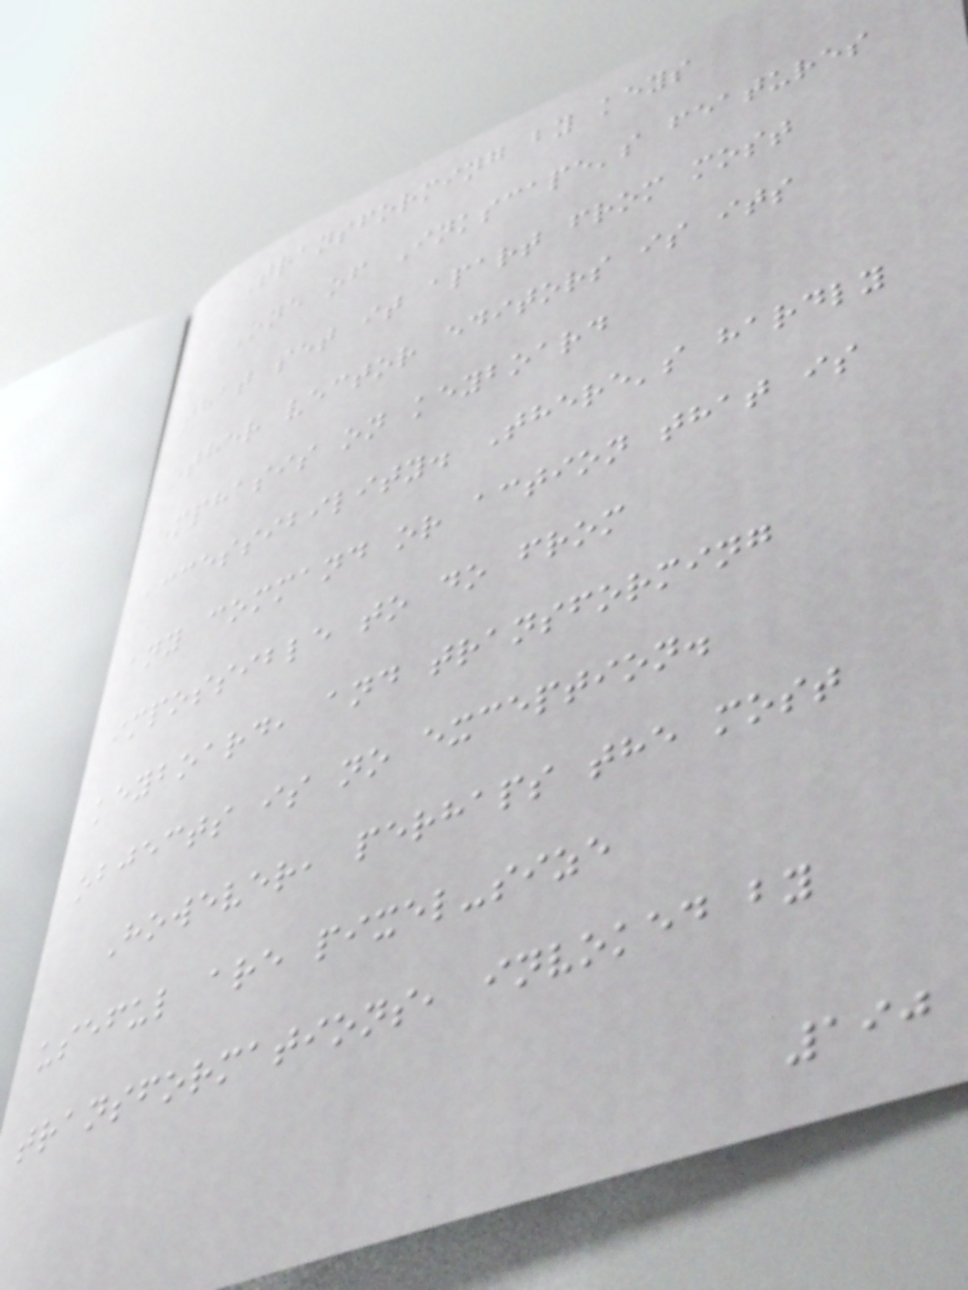Transforming by keys
One of Inkscape's features
that set it apart from most
other vector editors is its
emphasis on keyboard
accessibility. There's hardly
any command or action that is
impossible to do from
keyboard, and transforming
objects is no exception.
However, perhaps the most
useful are pixel-size
transformations, invoked by
190
